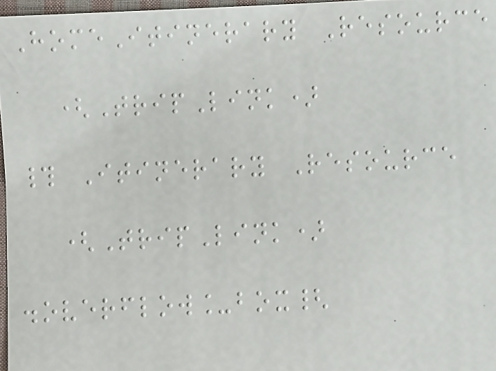HomeItinerary Resource
(TripLink)
# Itinerary Resource
(TripLink)
.overflow_box{
